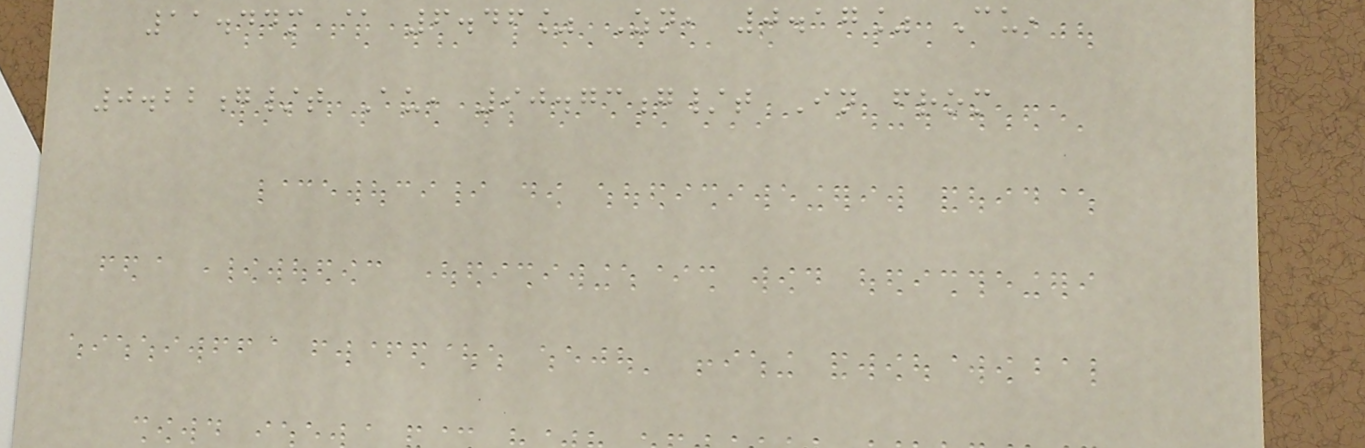11.44m @ 6.46% Zn, 0.17% Cu,
0.22g/t Au, 90.73g/t In from
